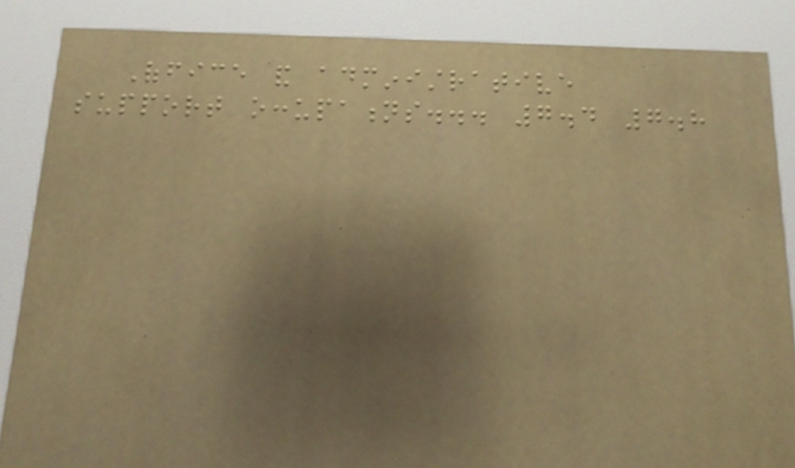Office and administrative
support occupations... 7.4 7.8
